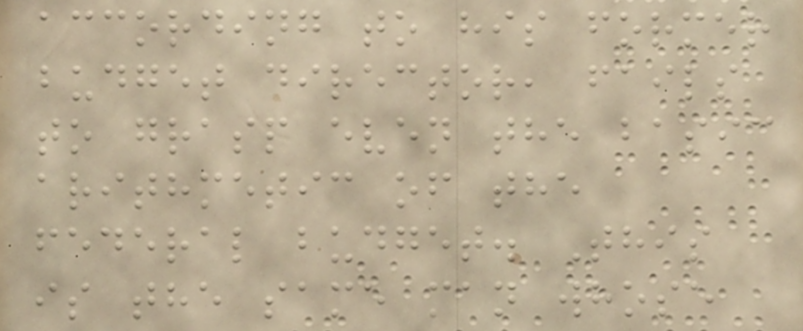according to his former
budget director, fails
to grasp even the basic
arithmetic of the
federal budget. This
is the same man whose
